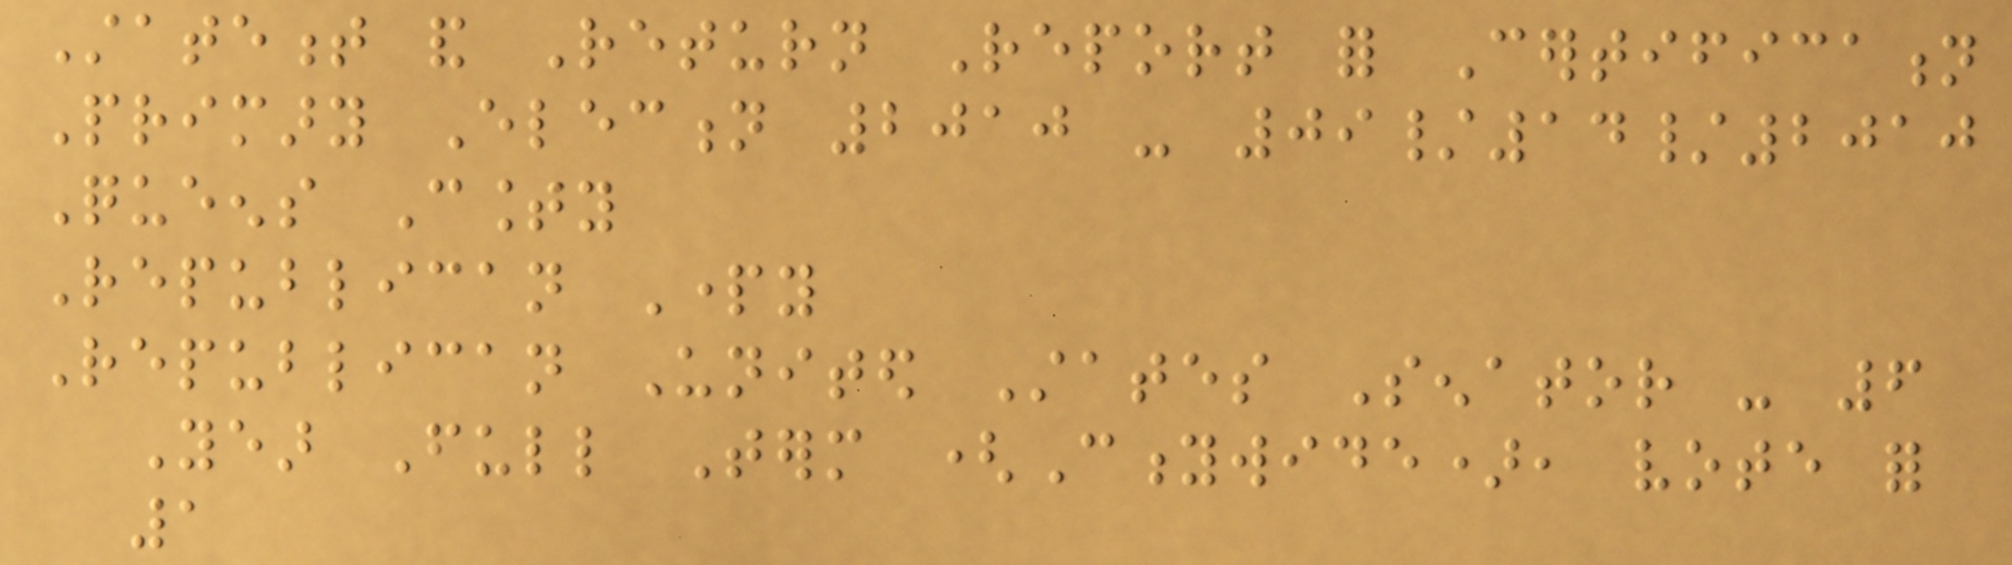Statement and Return Report for Certification
Primary Election 2010 - 09/14/2010
Queens County
Republican Party
Republican United States Senator - 6
Year Full Term (Citywide), vote for
1
